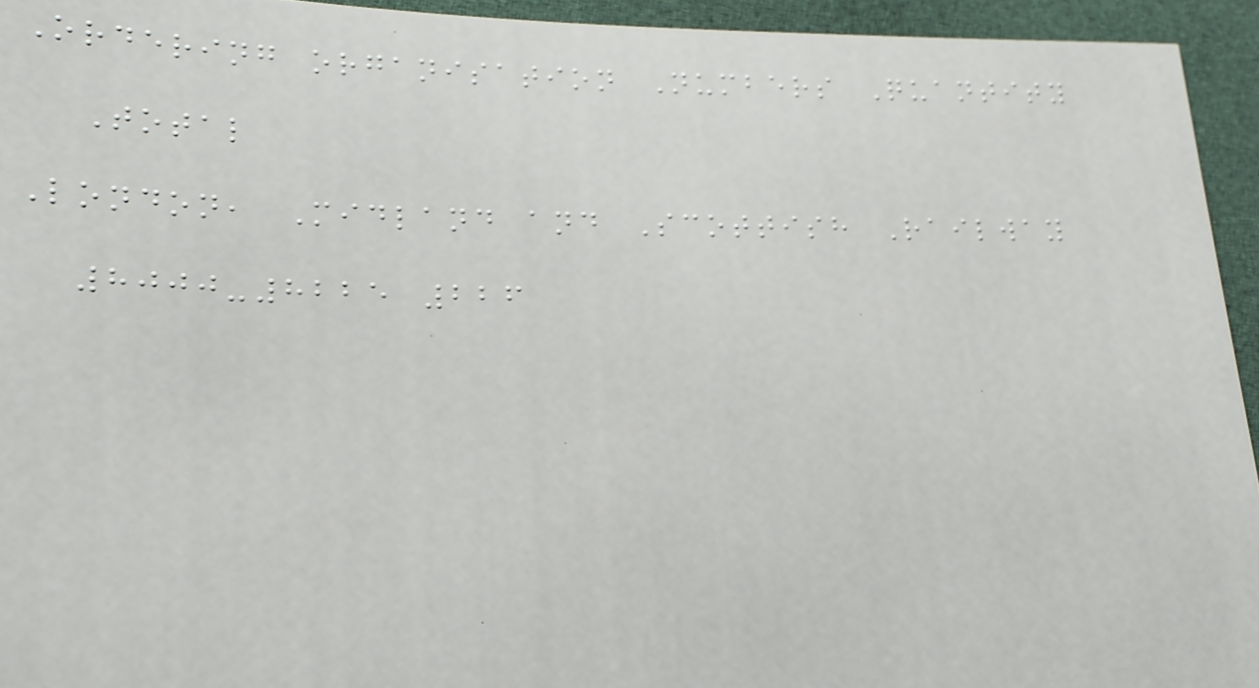Ordering organisation Numbers Quantity
Total
London, Midland and Scottish Railway
8000-8225 226
